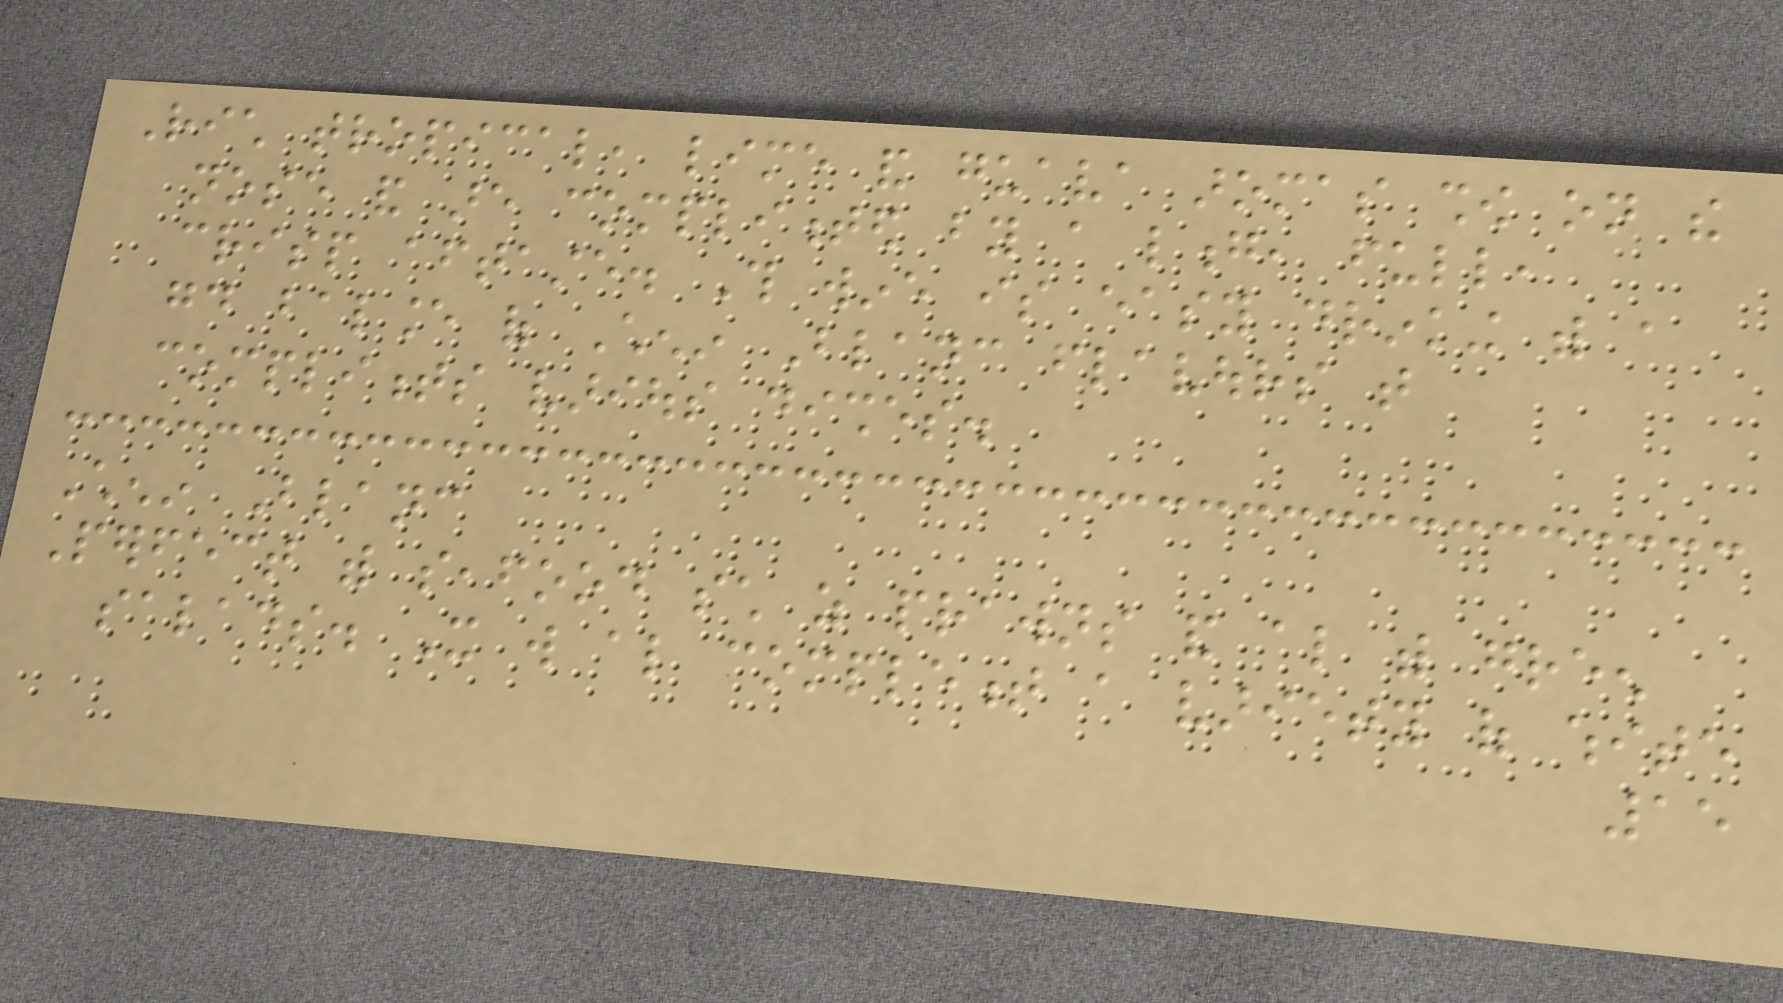Rich tropical, lime and guava aromas show on the
nose and are complimented by a long, full,
crisp aftertaste. This wine is easy drinking with a
good balance of Chenin Blanc flavours that
compliments various dishes.
Chenin Blanc
Perfect with seafood such as prawns and also with green
salads. It will also complement a variety of white
15
